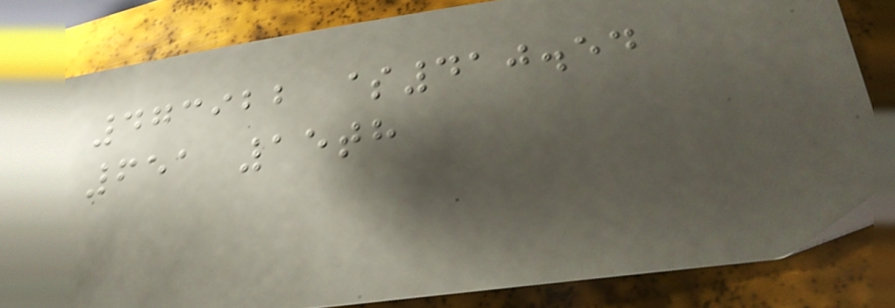473922 $410.54
651 15th
